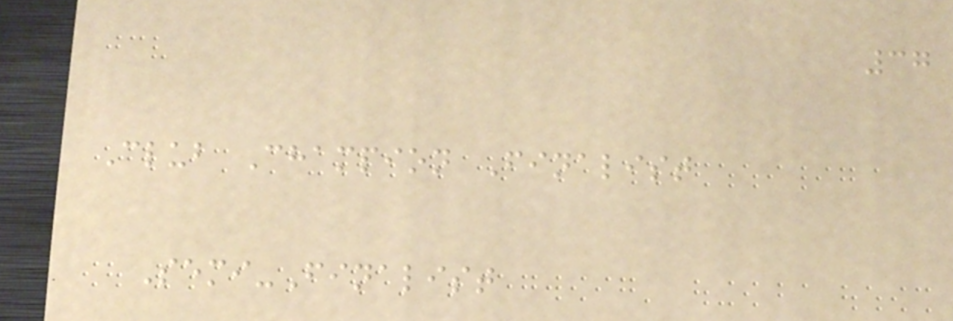37
Club Champion Finalist
Semi-Finalist
